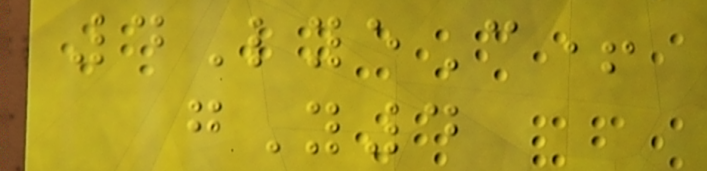4LyeC+
gY4
